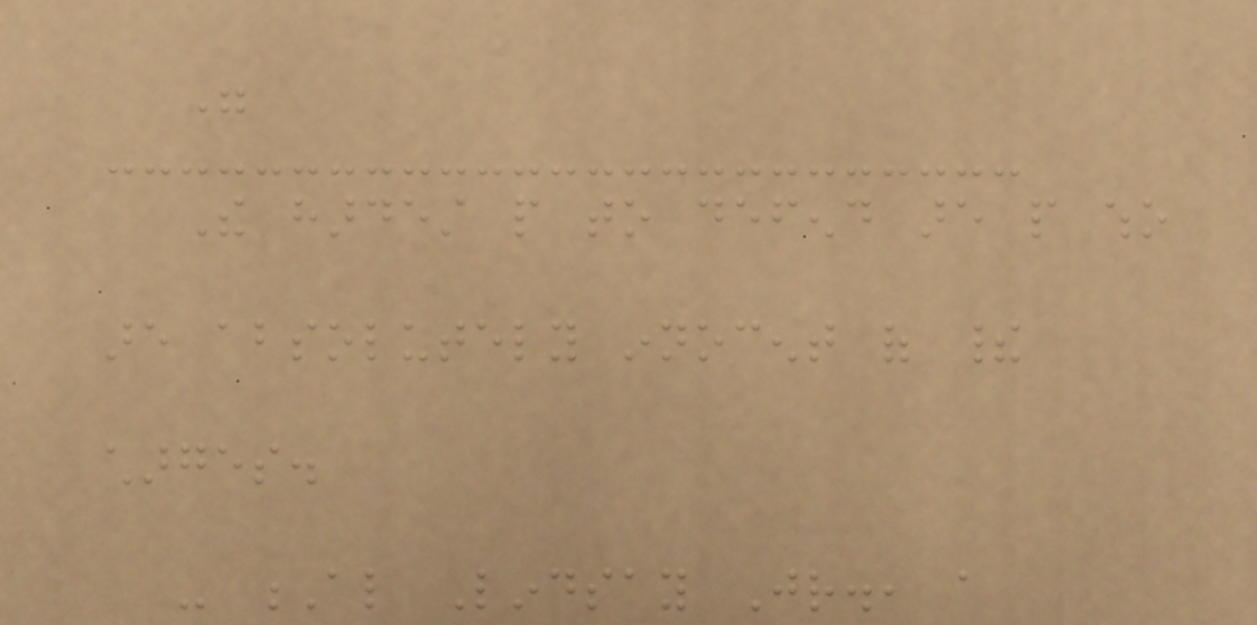"
The hardest people to defend are people who
are absolutely innocent of their
charges.
- Al Lindsay Jr., a
